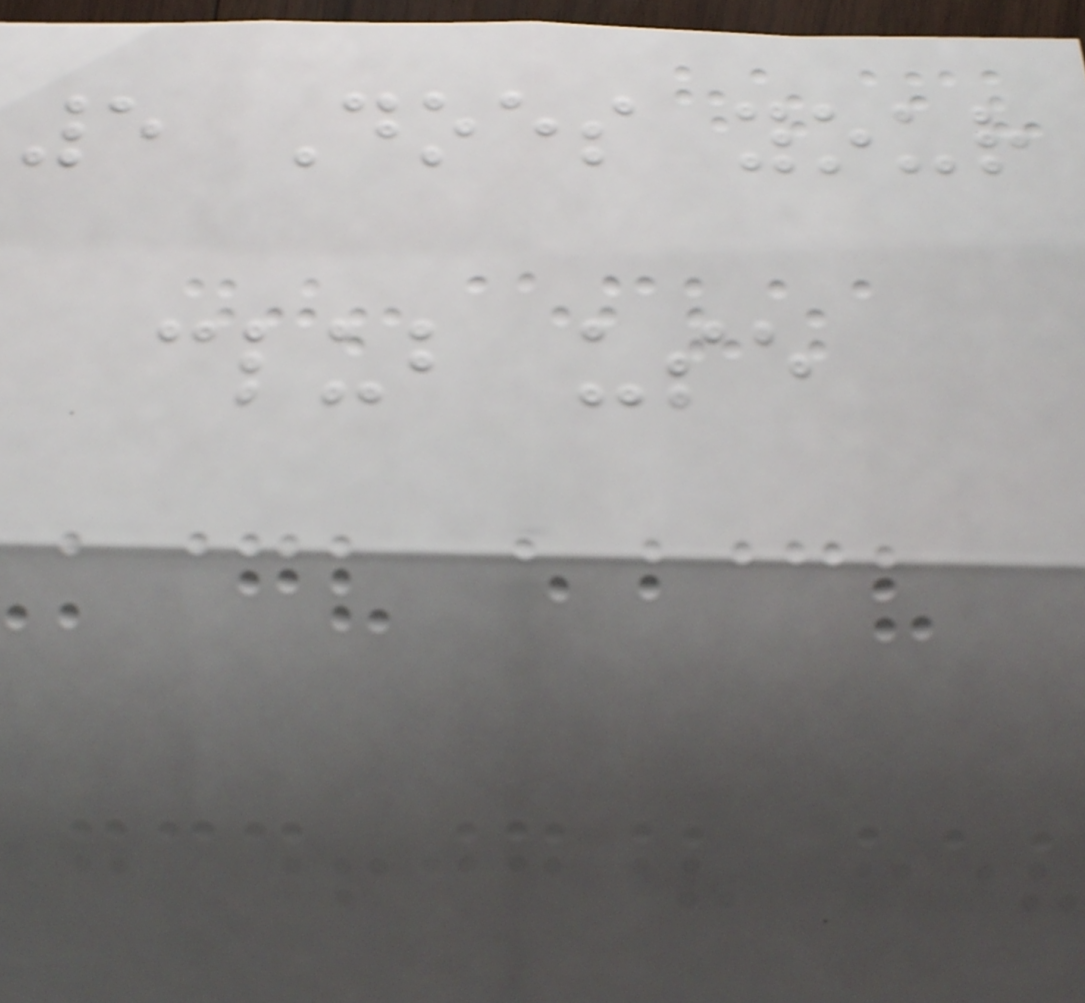5 Does your
club use
